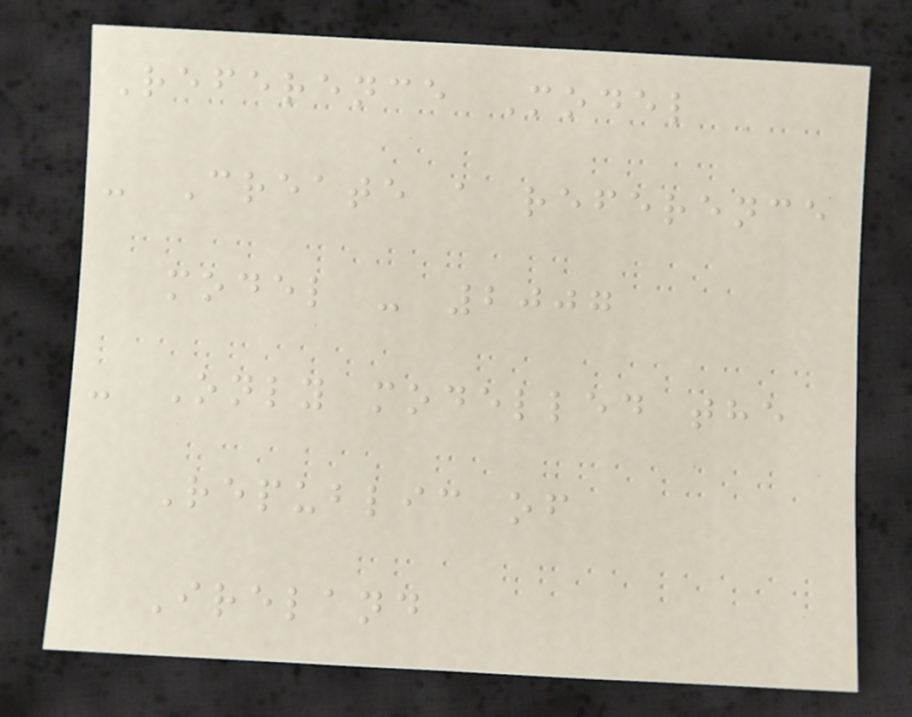Reference Model
- Create a reference
model - 2007
- Only modelled the
Republic of
Ireland
